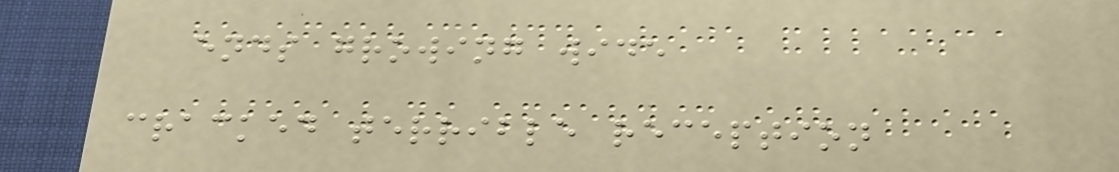ends growing wide
cracked terrible reception
